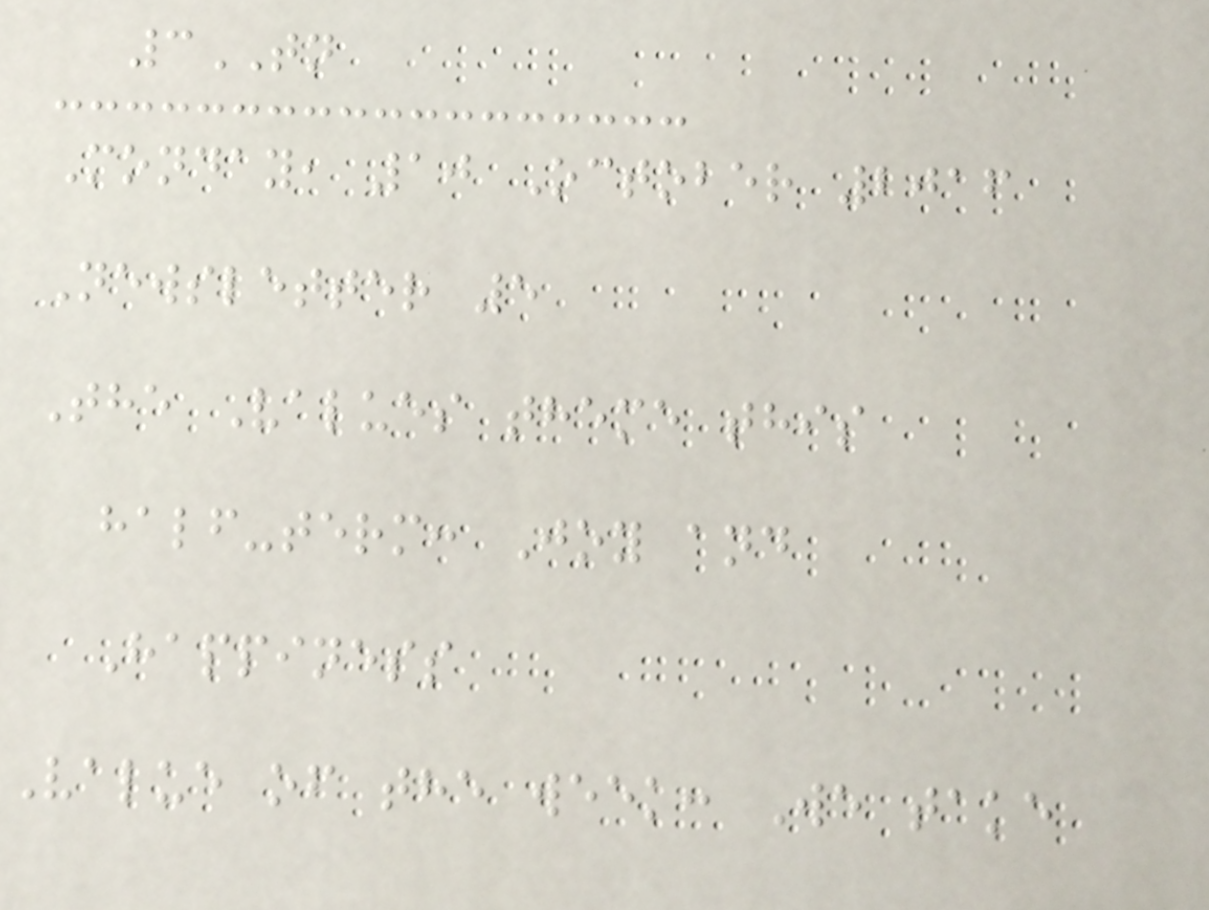3TN
Monday, 10 October 2016
Newsletter 5
The Values theme this
half-term: Joy and
Happiness
Value of the week: We take
